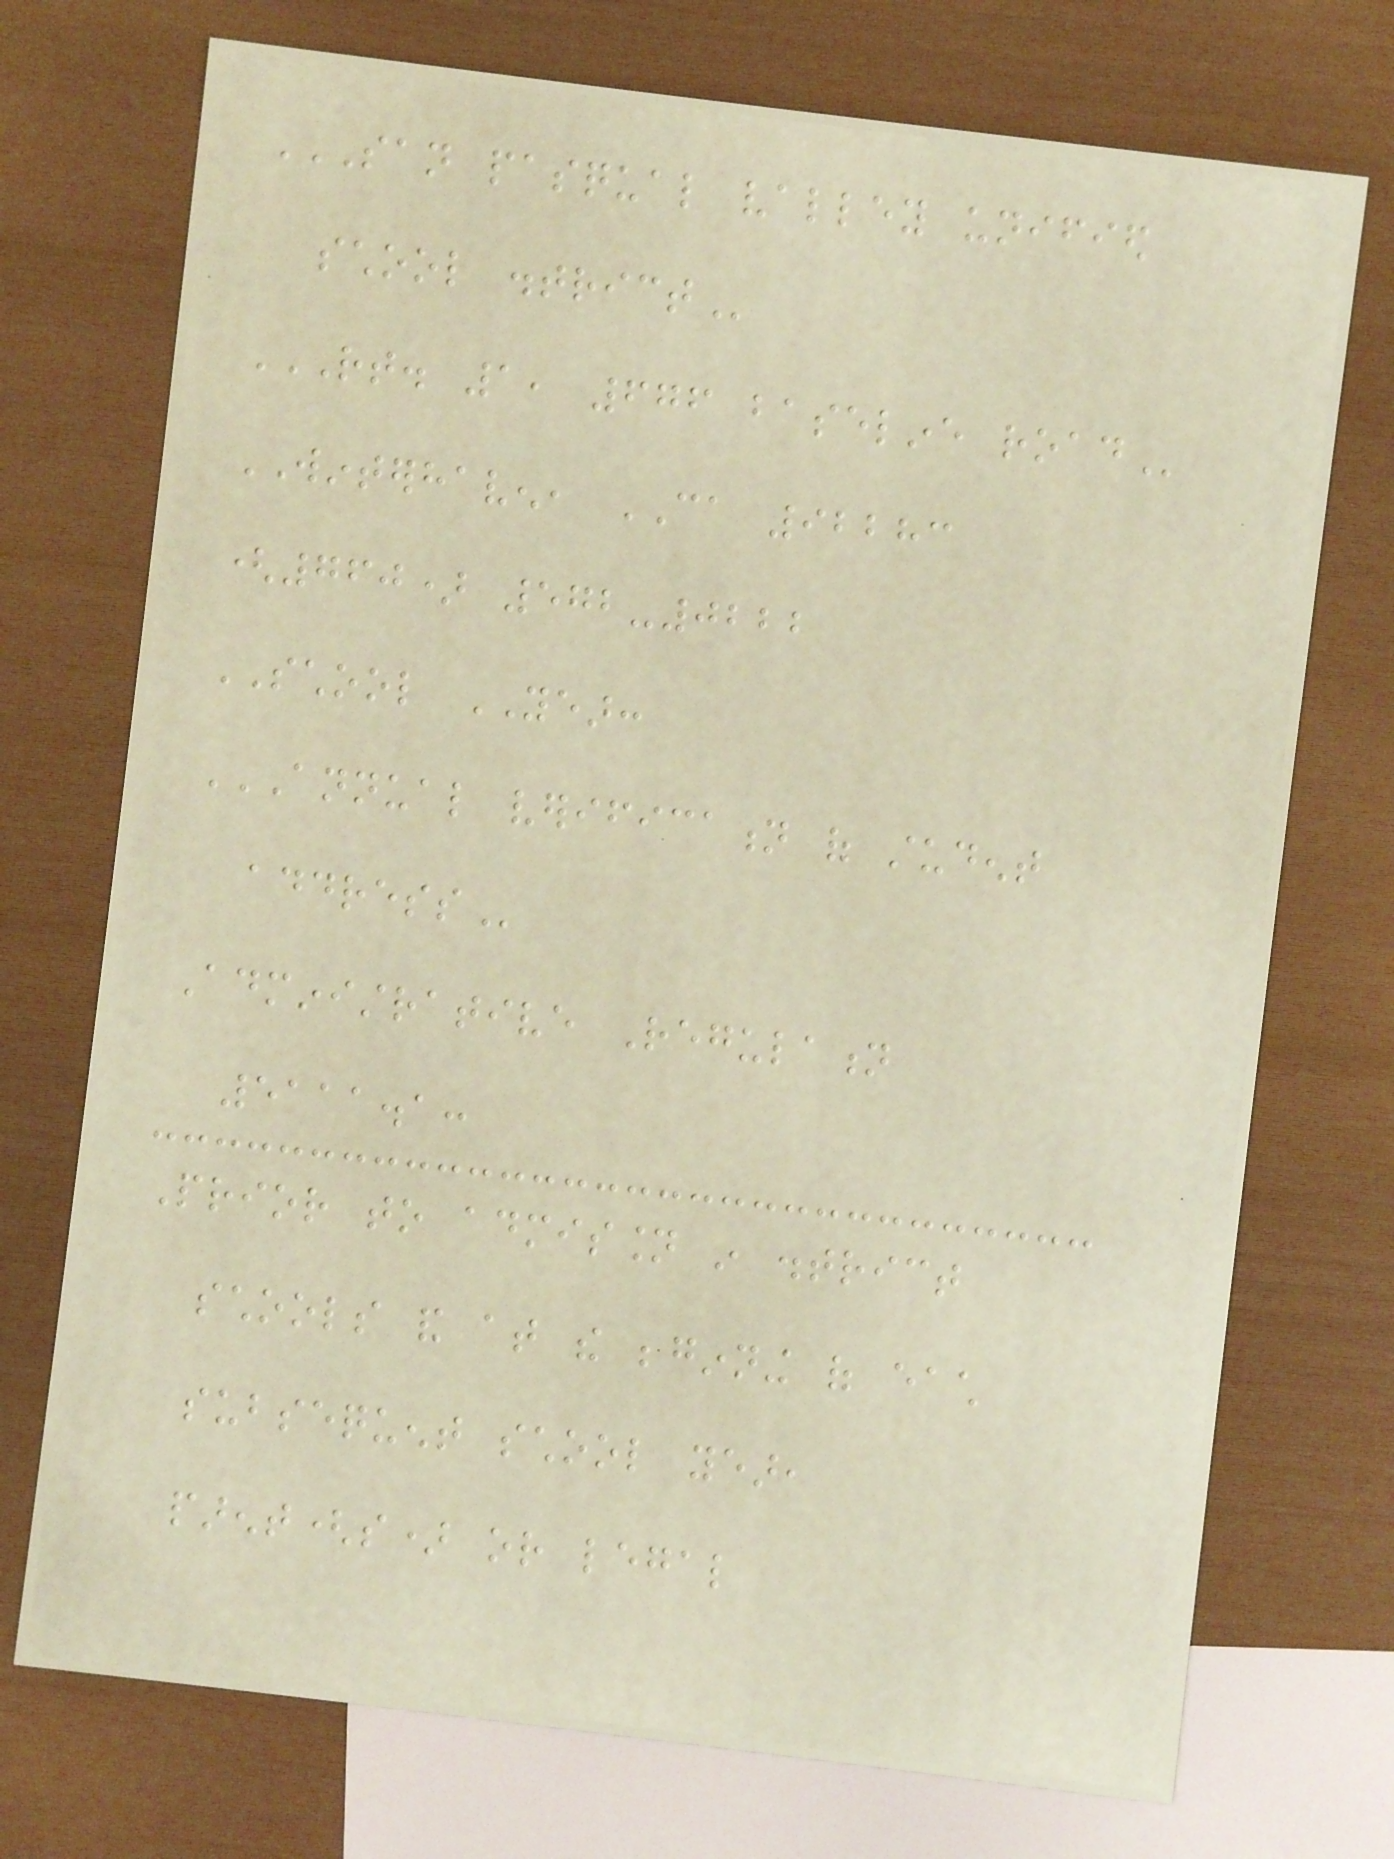SAN PASQUAL VALLEY UNIFIED
SCHOOL DISTRICT
RT. 1, 676 BASELINE ROAD
WINTERHAVEN, CA 92283
(760) 572-0222
SCHOOL YEAR:
ANNUAL VERIFICATION OF STUDENT
ADDRESS
Administrative Regulation
5111.1:
Prior to admission in district
schools and at the beginning of each
subsequent school year,
parent(s) or legal
